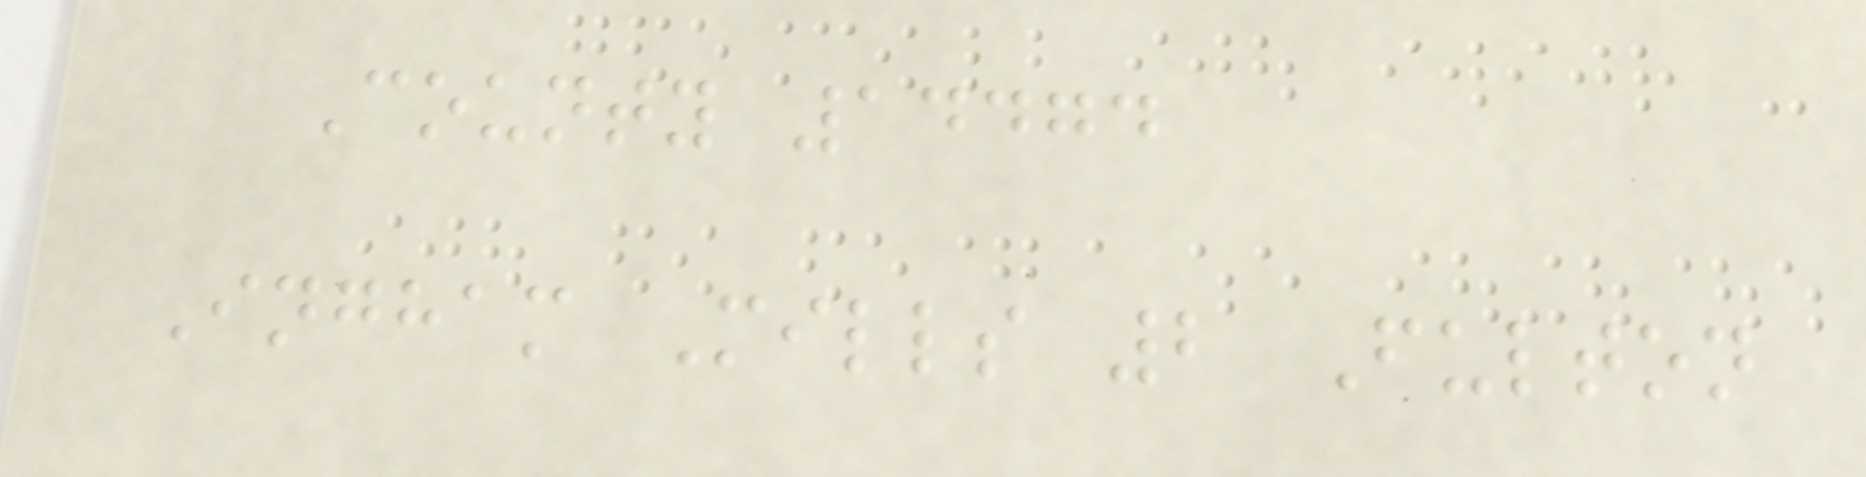County 14474
Ingham Mills 2 Fulton
